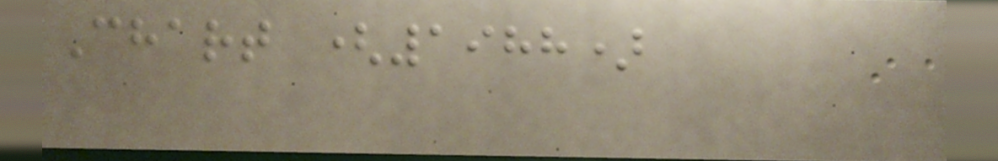Chart (1988)
